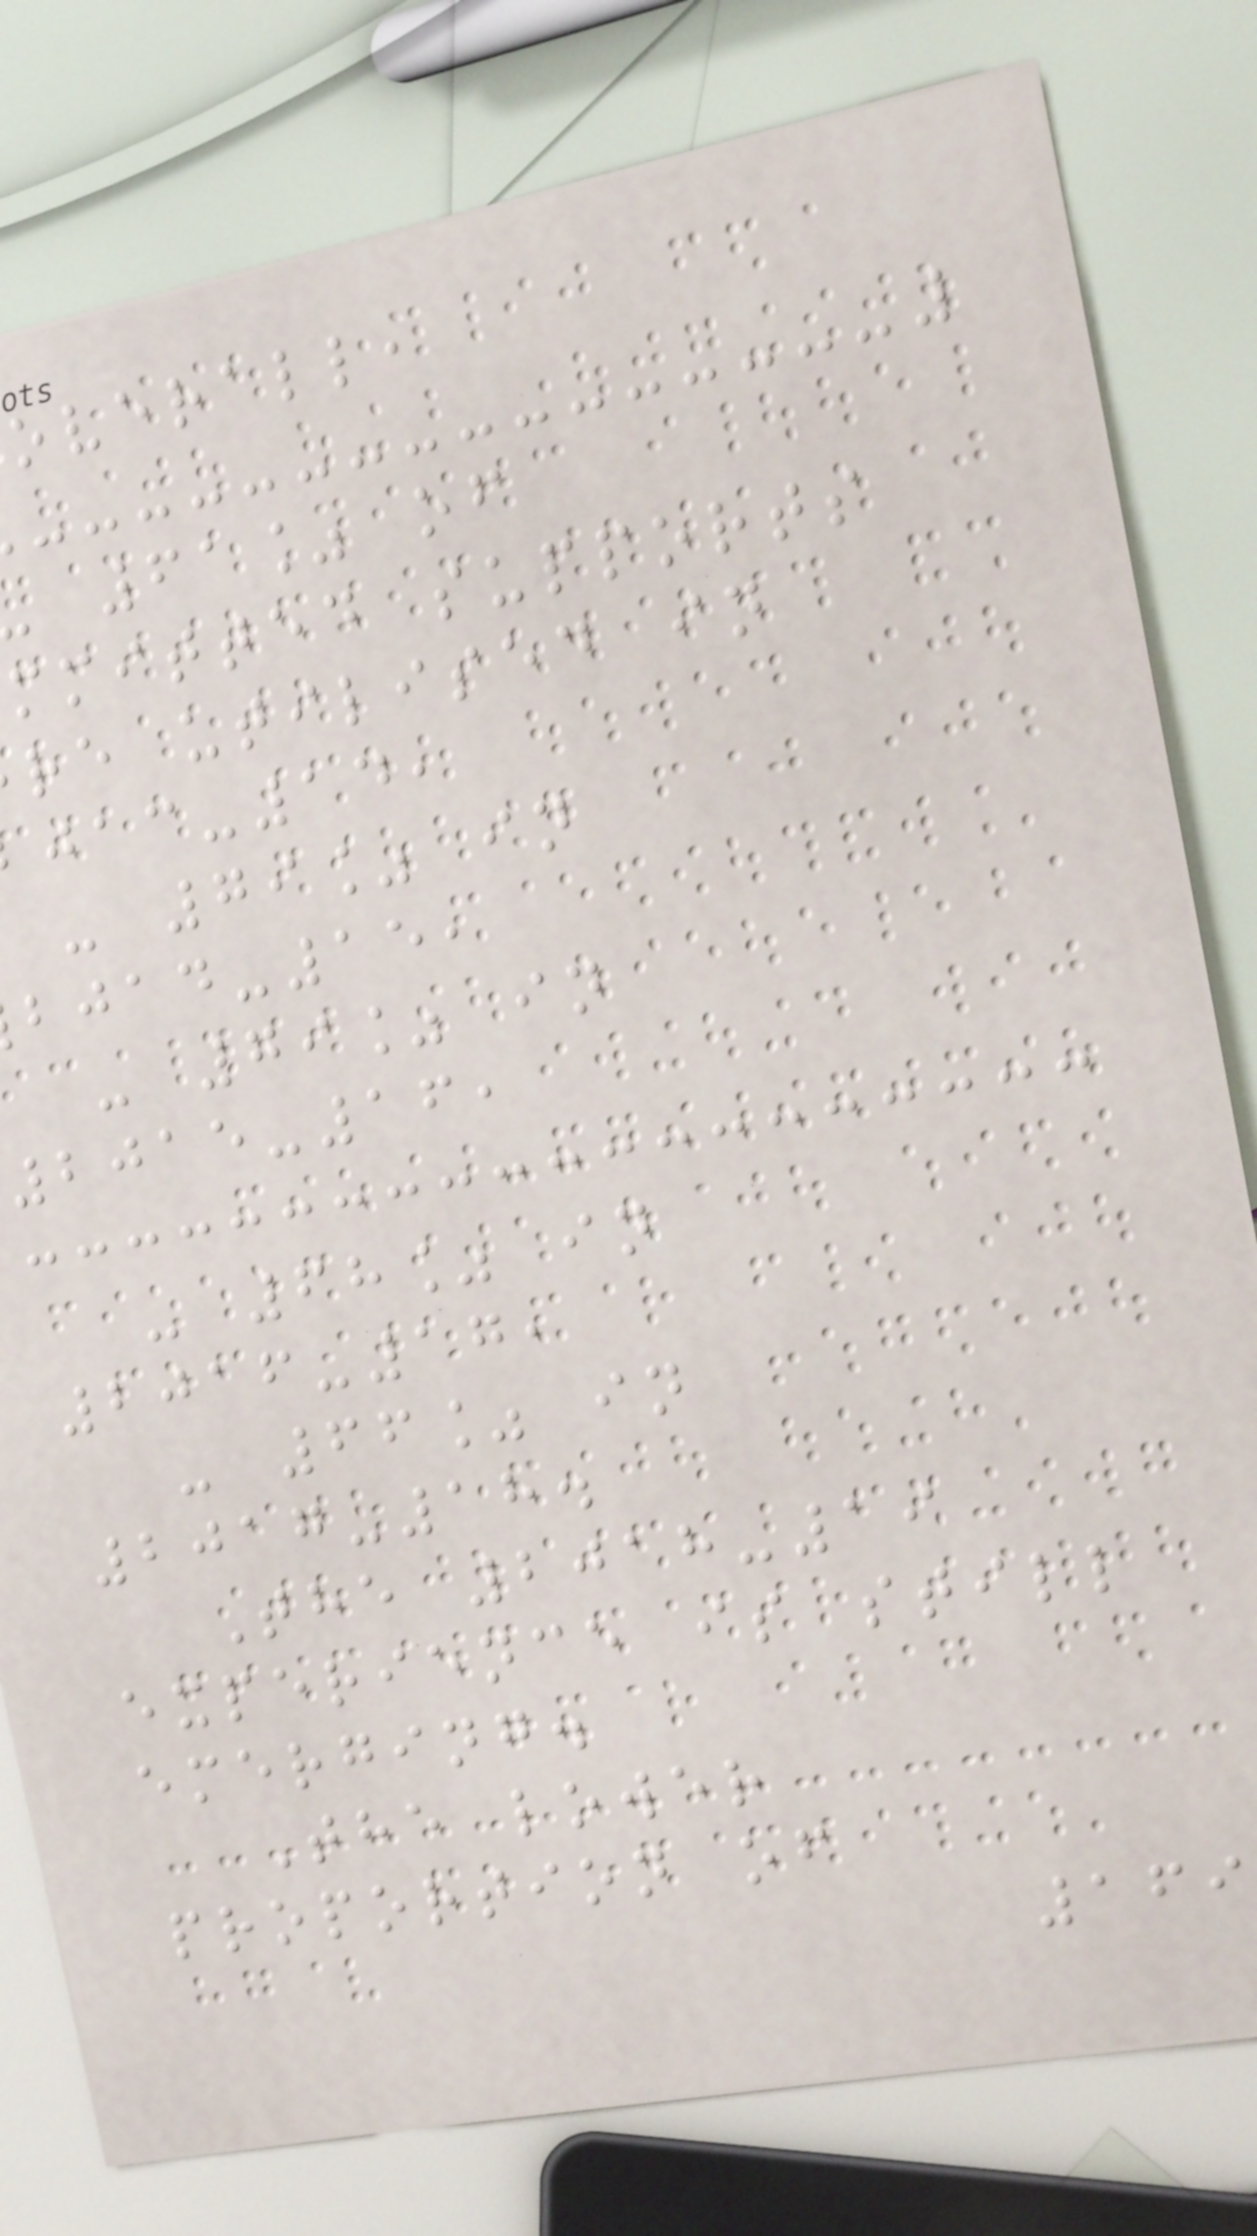overall,
61% of
mmitted supports
re utilised in
-14,
- 79% in
-15,
- 79% in
2015-16,
- 68% in
2016-17,
- 66% in
2017-18.
The 2018-19
experience is still
emerging.
The lower
proportion of
169
